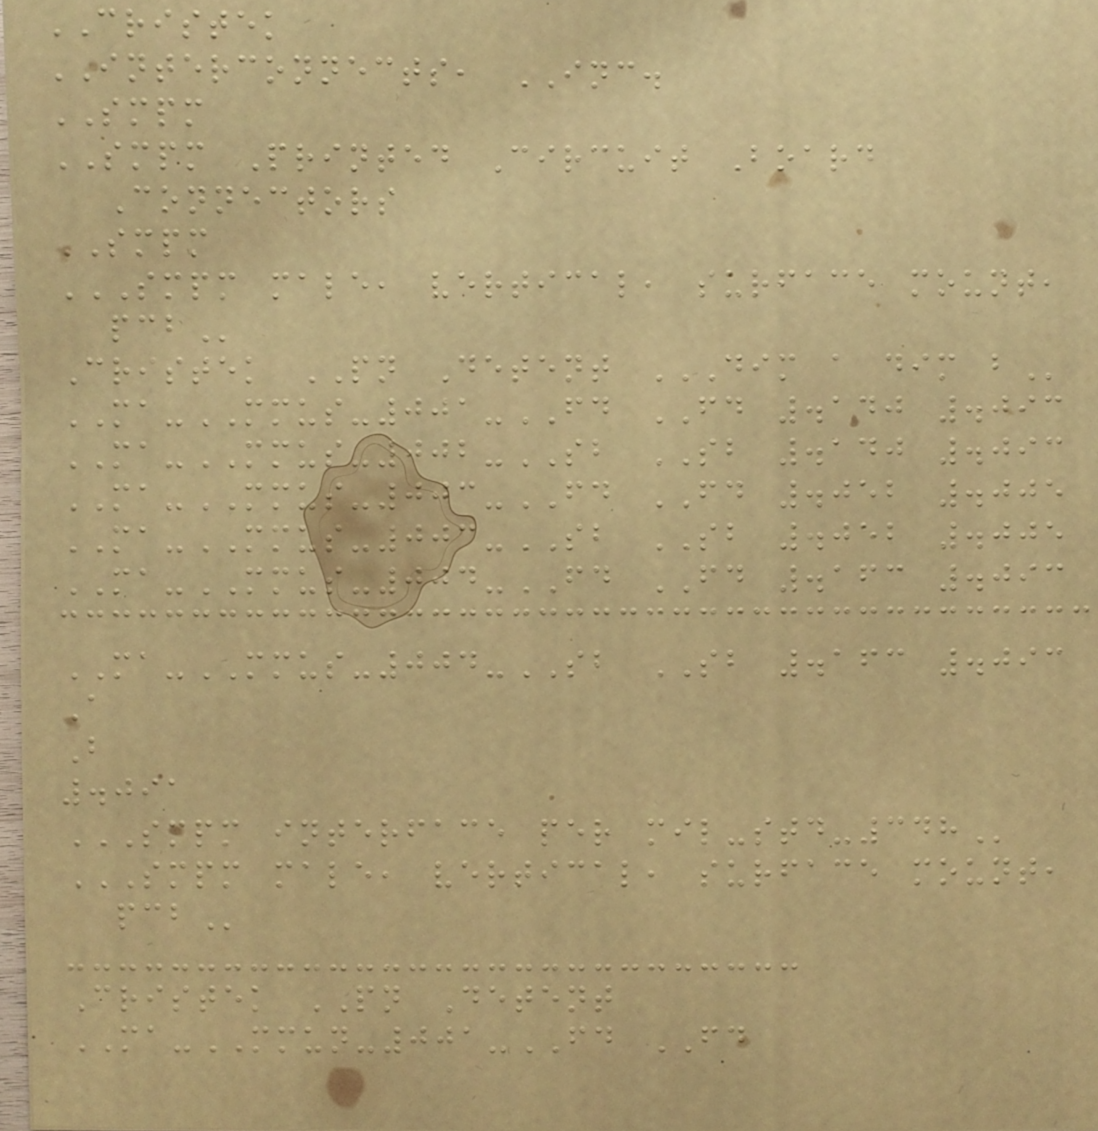CRISTEK
INTERCONNECTS, INC.
SMPM
SMPM Printed Circuit Board
Connectors
SMPM
SMPM MALE, VERTICAL, SURFACE MOUNT,
PCB
Cristek PN Detent DIM A DIM B
MA-MMUS-001-FD FD .140 .093
MA-MMUS-002-SB SB .140 .093
MA-MMUS-003-FD FD .052 .005
MA-MMUS-003-SB SB .052 .005
MA-MMUS-004-FD FD .163 .093
MA-MMUS-004-SB SB .163 .093
A
B
.091
SMPM INTERFACE PER MIL-STD-348
SMPM MALE, VERTICAL, SURFACE MOUNT,
PCB
Cristek PN Detent
MA-MMUN-001-FD FD
